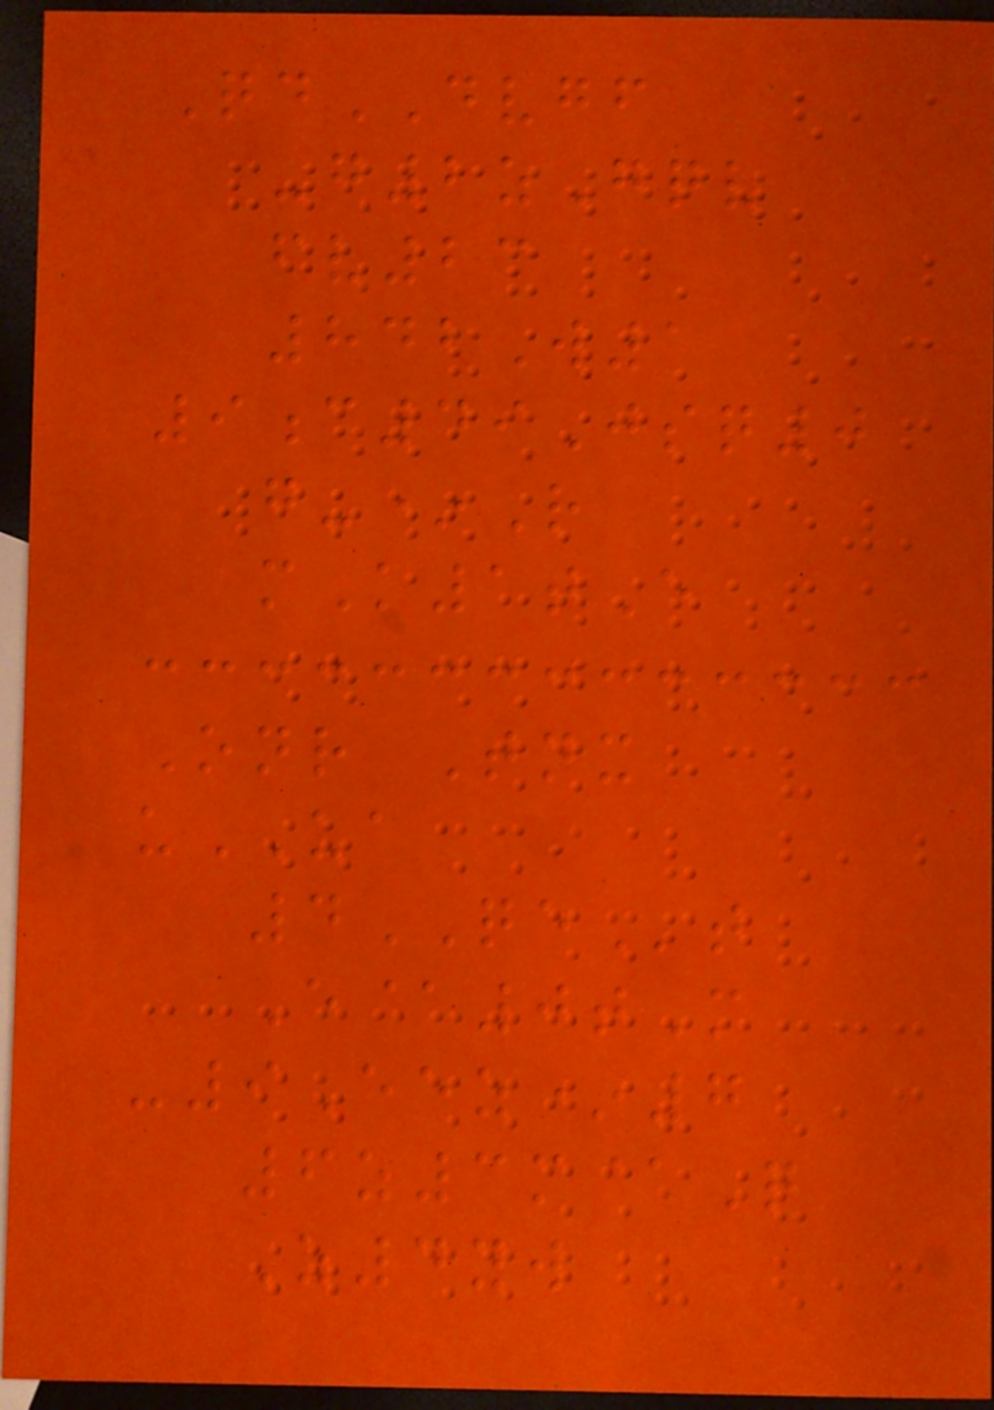QdDVGF
-g2zGqv
fv23
842W1
9c49Jsq0
g-*R
mK1tE
Onr Tnx
uUA
4QEt
E@0tM
-9Eez*7
6z3m@Q
Z4yw
